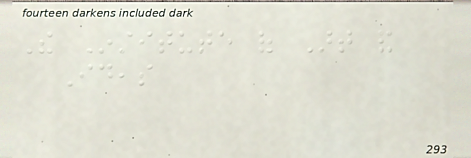The Institute of Art and
Ideas
